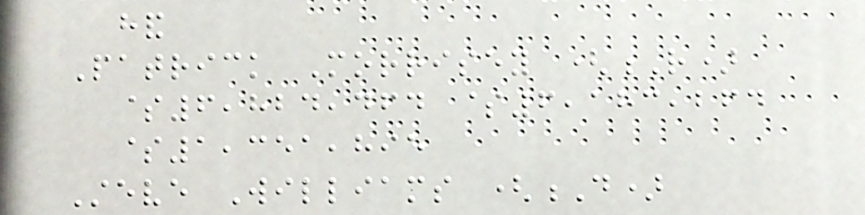hand
Patrick Morrisey (R)
$6,824,464 $6,183,264
$1,351,895
Steve Williams (D)
